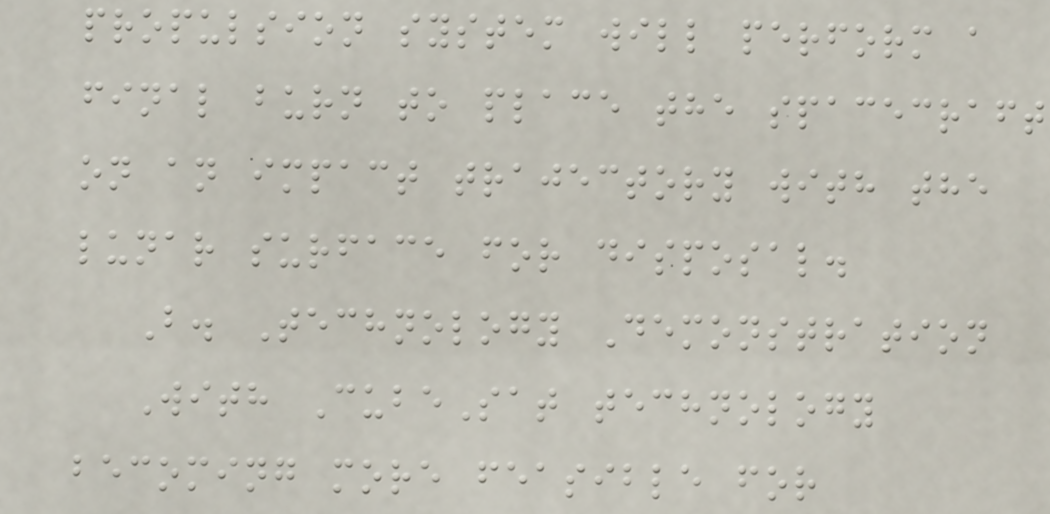propulsion system will perform a
final burn to place the spacecraft
on an impact trajectory with the
lunar surface for disposal.
B. Technology Demonstration
With CubeSat technology
becoming more feasible for
